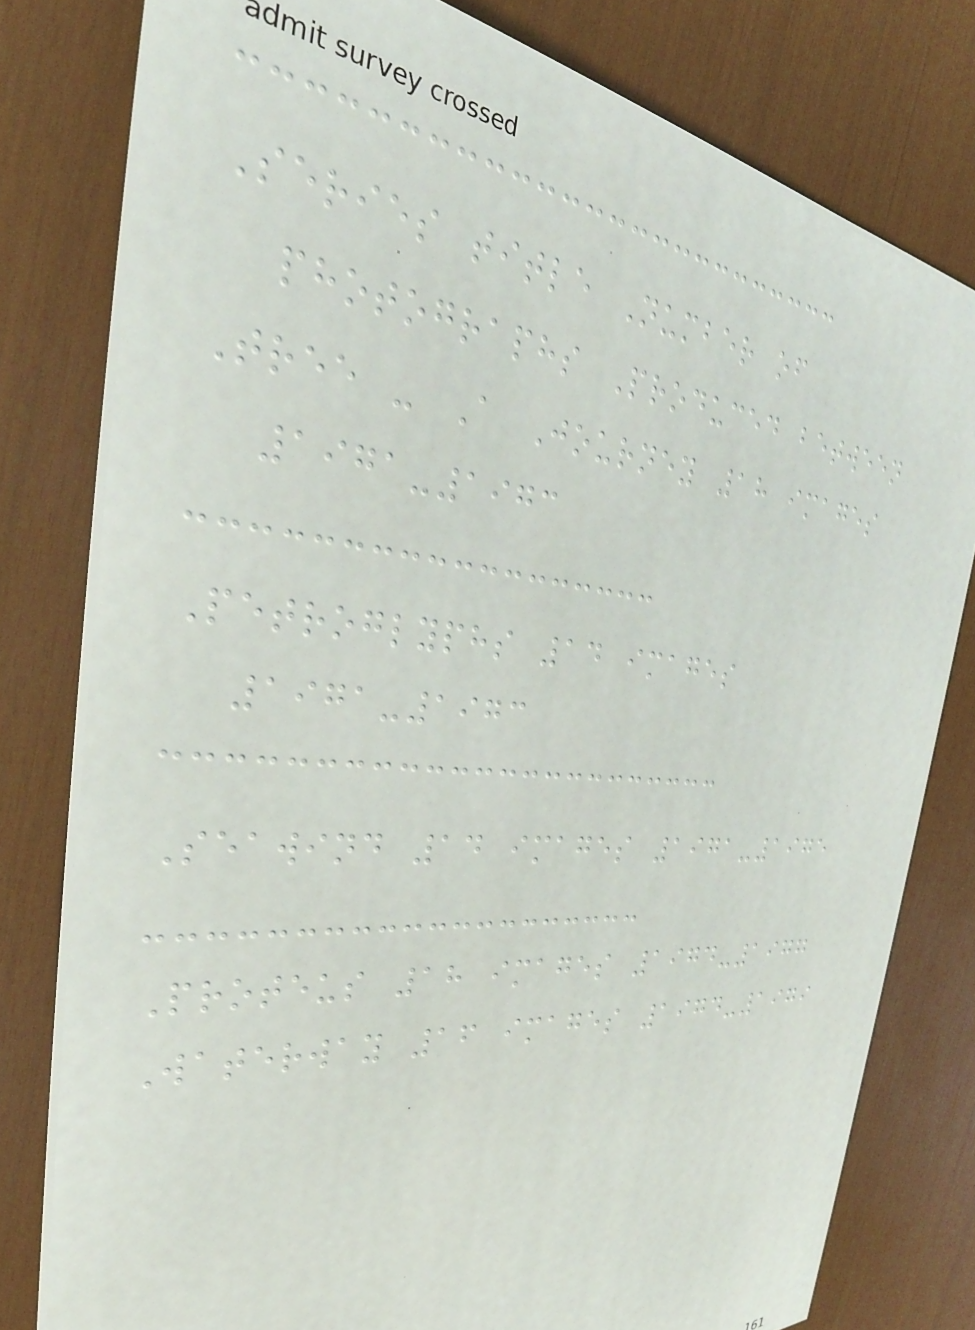Series title Number of
photographs Produced between
Tree - A Journey 18 images
1971-1973
Petroglyphs 14 images
1971-1973
Seawind 14 images 1971-1975
Proteus 18 images 1974-1977
Waterway 16 images 1974-1979
